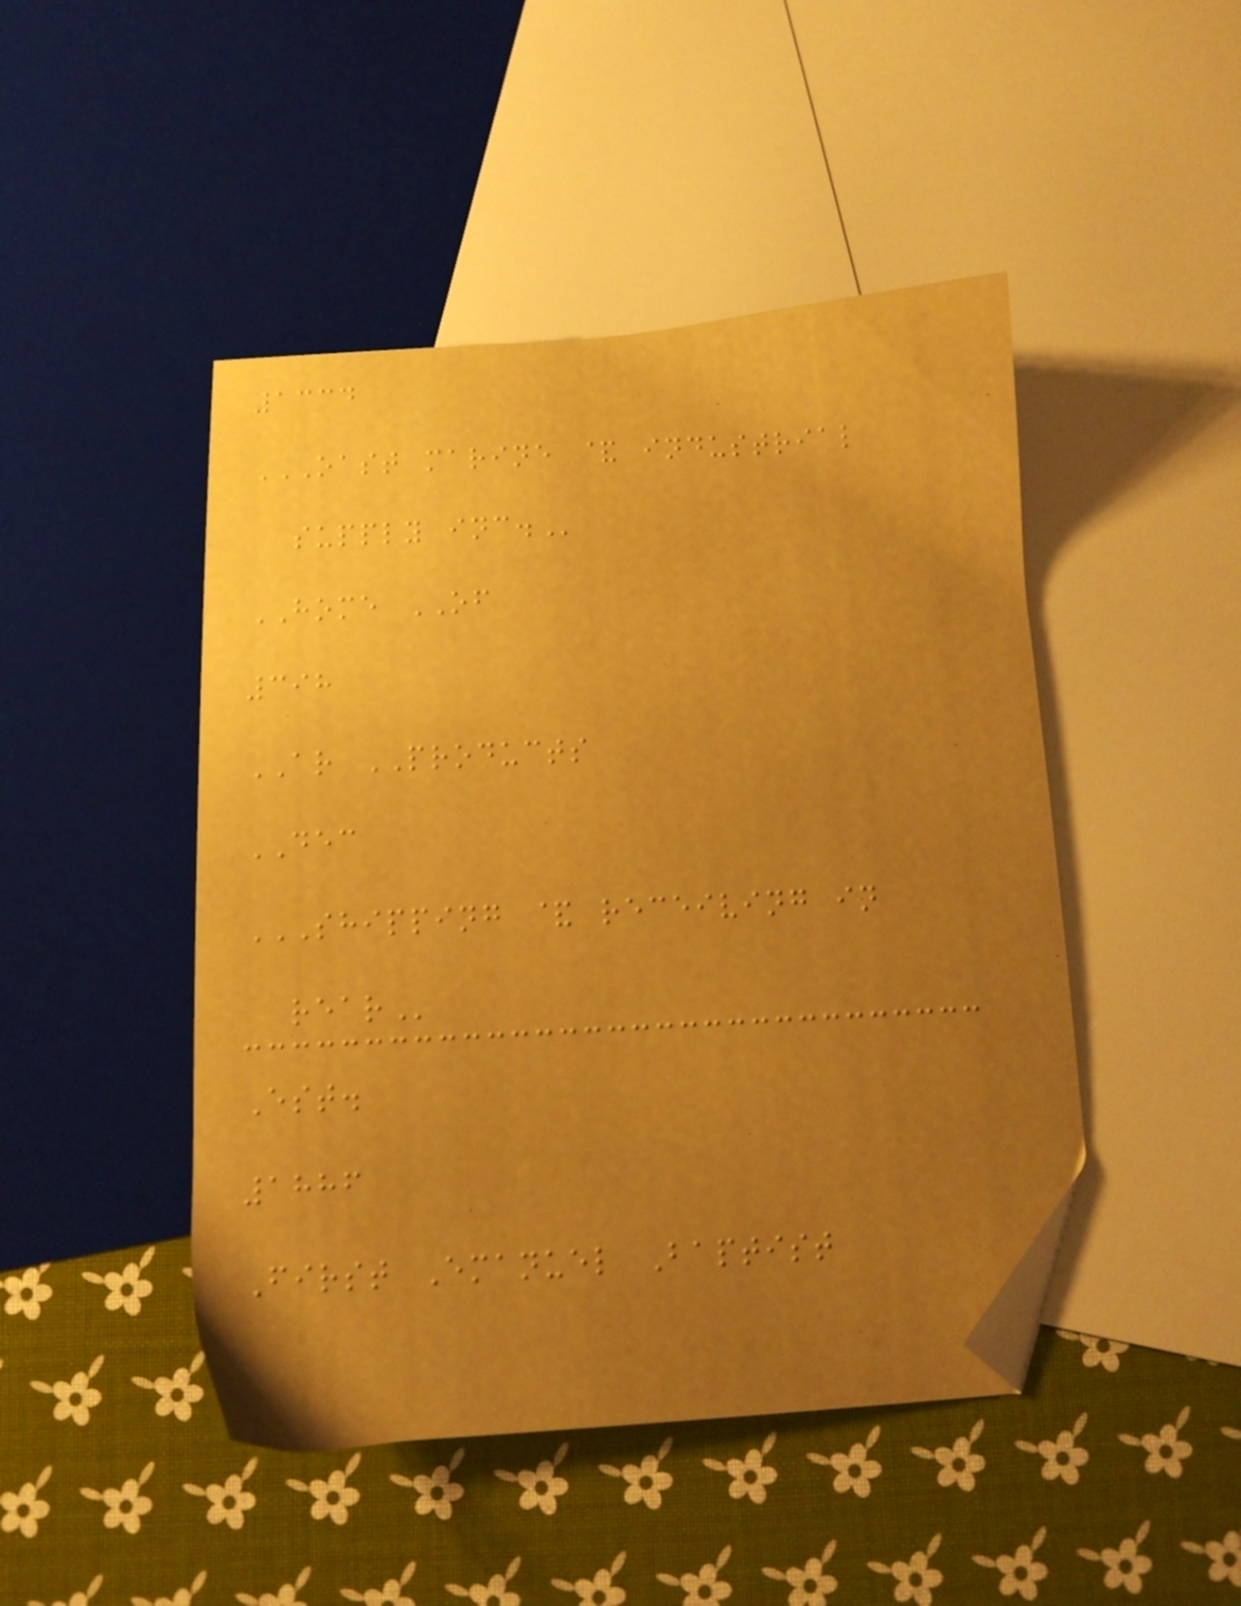1334
OAST MARINE & INDUSTRIAL
SUPPLY INC.
HOME OF
398
AR PRODUCTS
DEC
SHIPPING & RECEIVING IN
REAR
Est.
1886
First Emanuel Baptist
